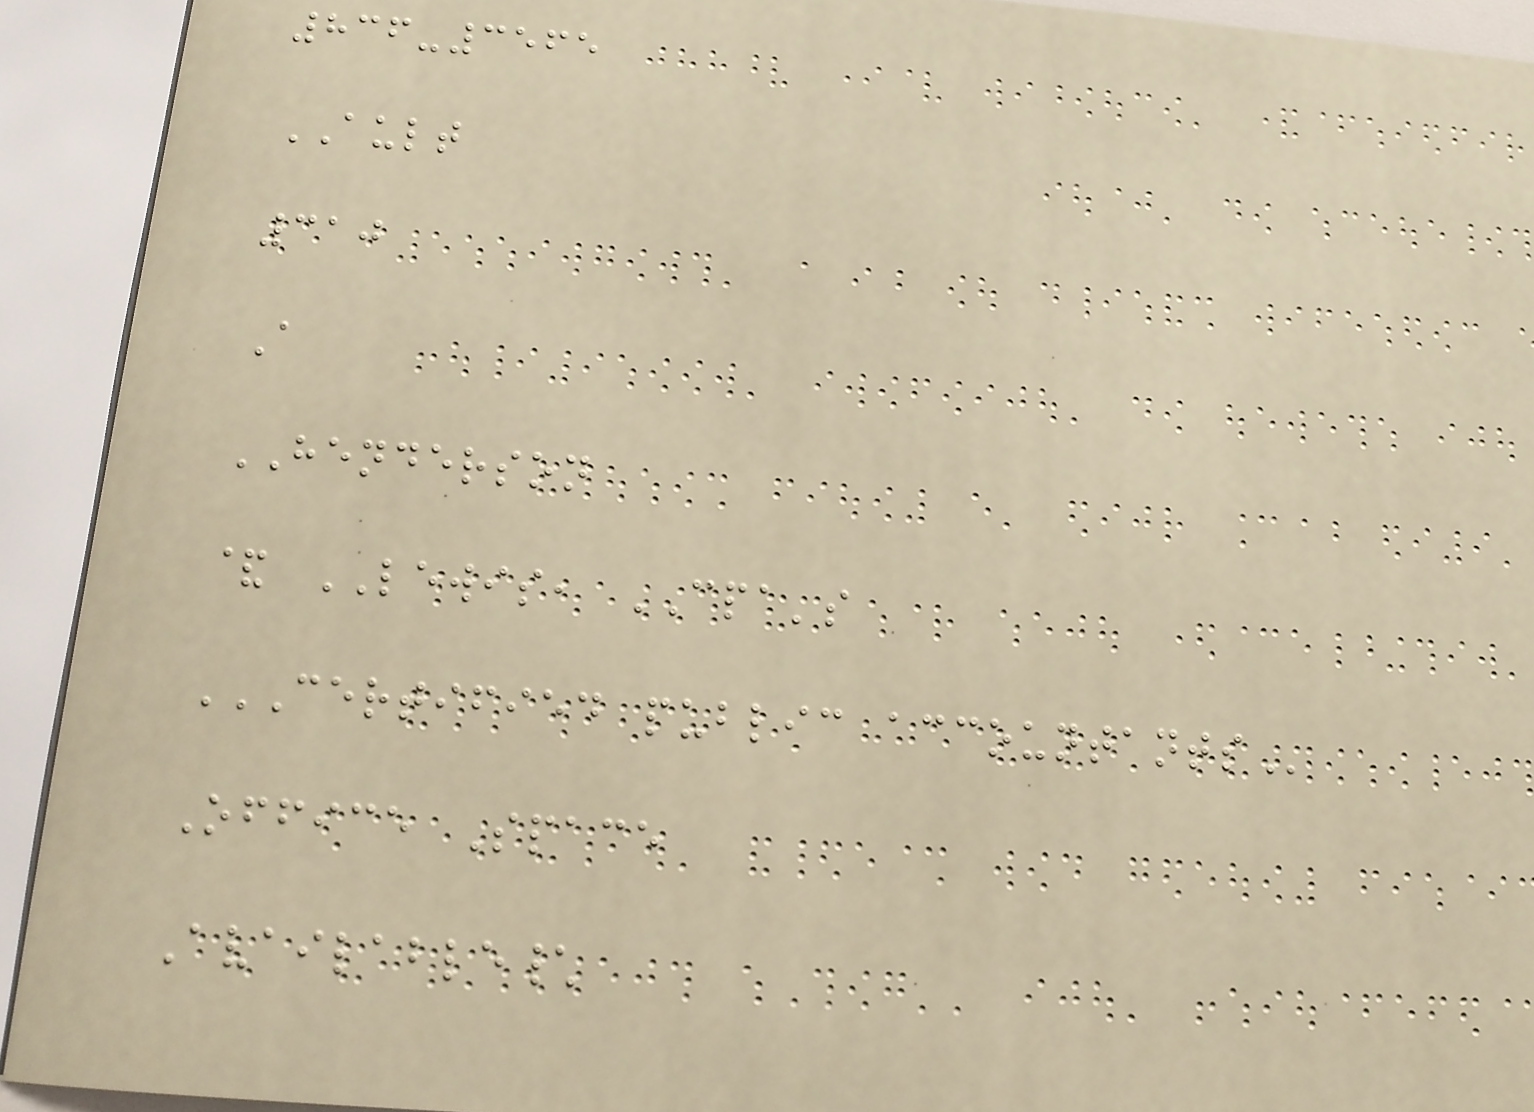836-3565
AULT
310
A
HENDERSON
& LEWIS, CPA's
CERTIFIED PUBLIC ACCOUNTANTS
Office Space
Available\
